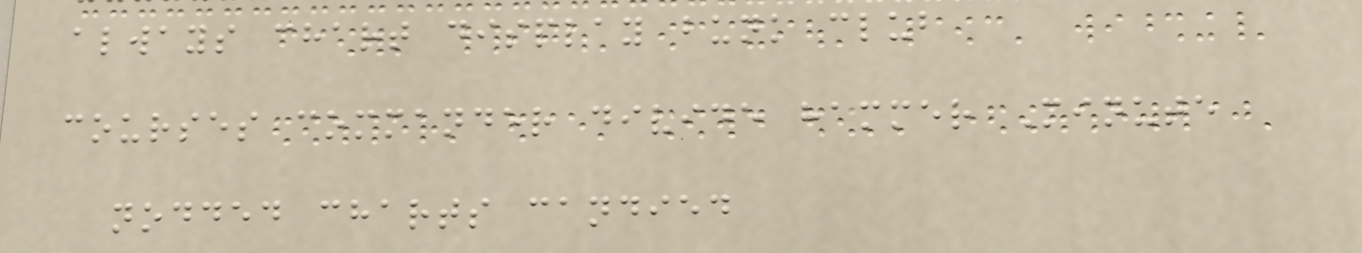always chart display bunk club
courses commander divide hammer Minute
nodded charts candied
